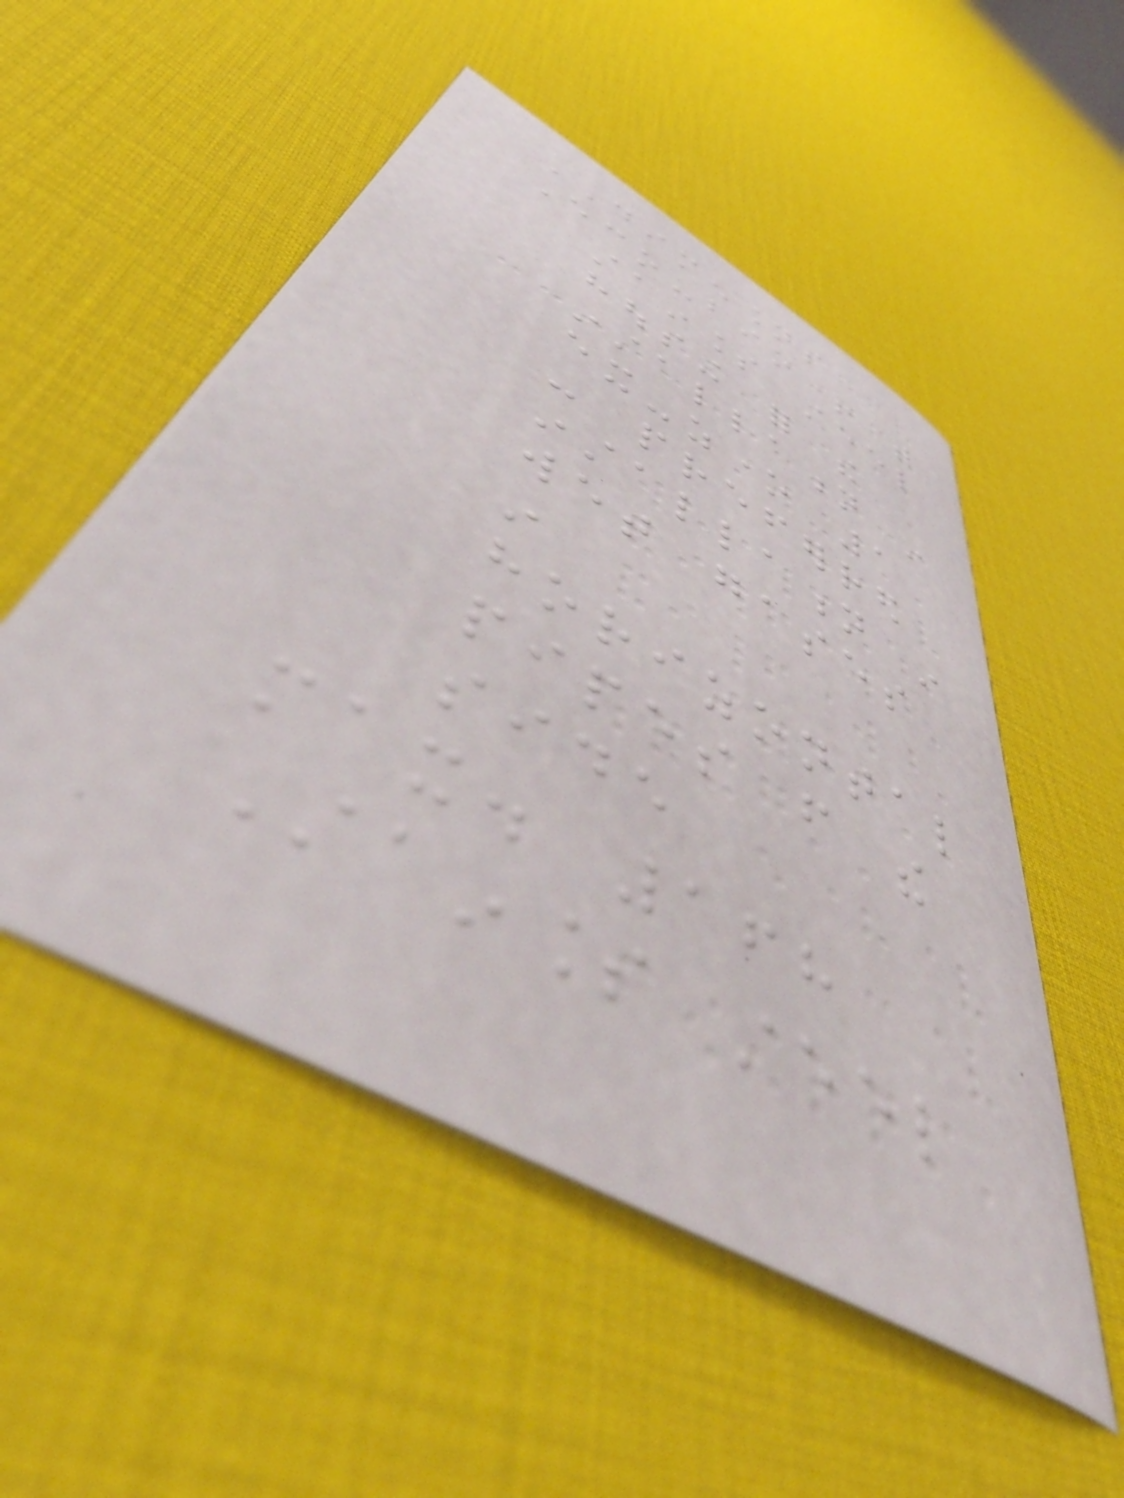DIMENSIONS
Eco-bio+ with
stainless steel
housing for the
installation in
ex-zone 1
- preferred
installation in
wet gases
in
horizontal
pipes from the
side
max. 168
Stainless steel
